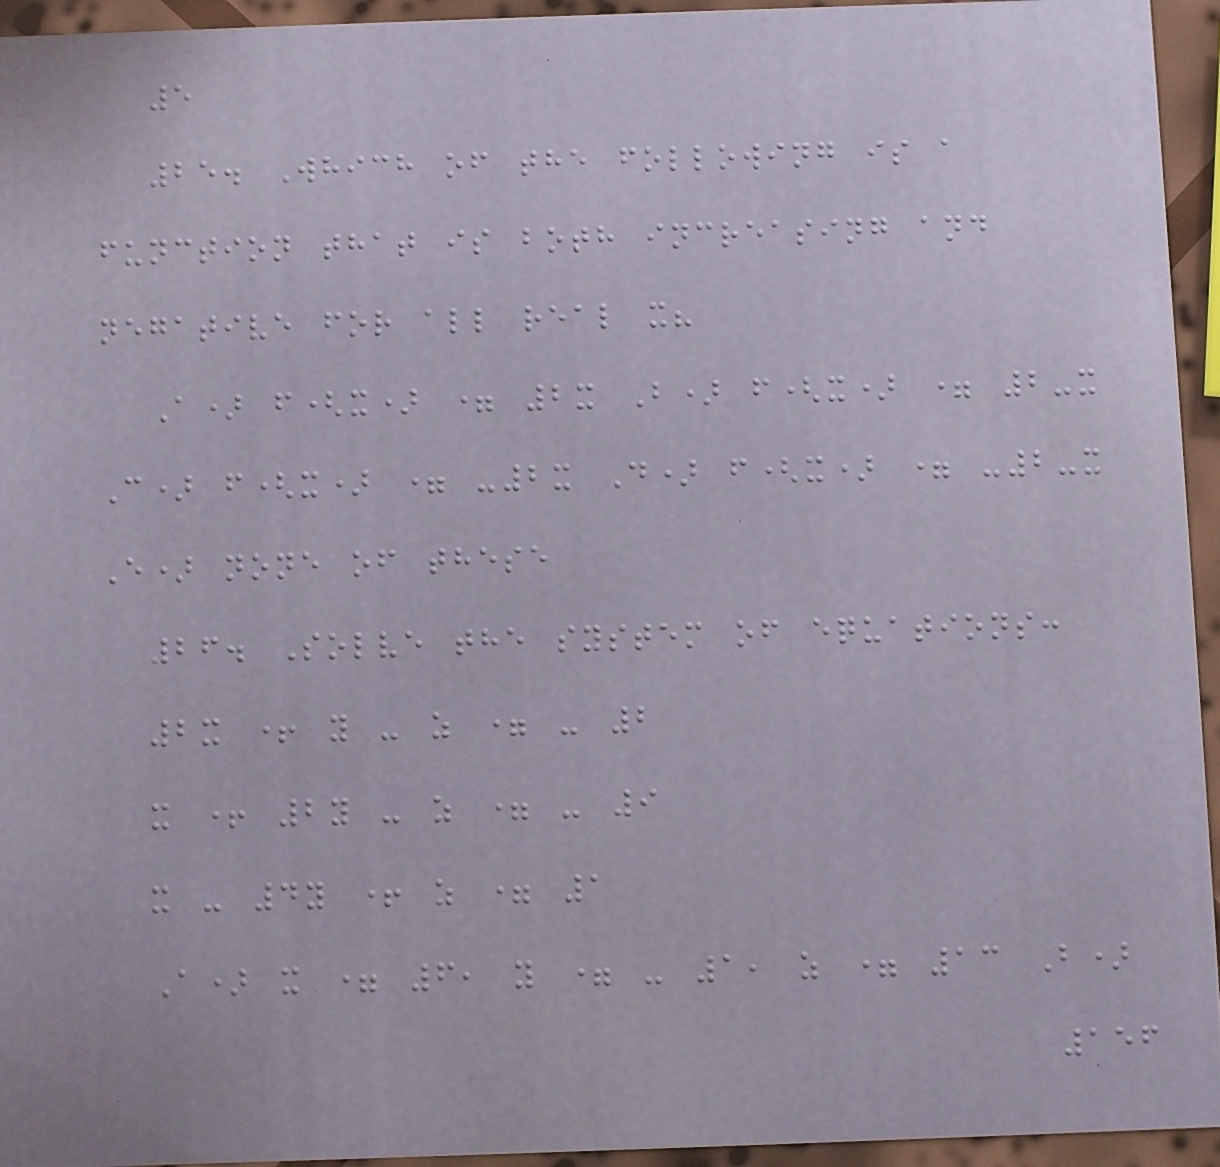5
25. Which of the following is a
function that is both increasing and
negative for all real x?
A) f(x) = 2x B) f(x) = 2-x
C) f(x) = -2x D) f(x) = -2-x
E) none of these
26. Solve the system of equations:
2x + y - z = - 2
x + 2y - z = - 9
x - 4y + z = 1
A) x = 6, y = - 1, z = 13 B)
156
